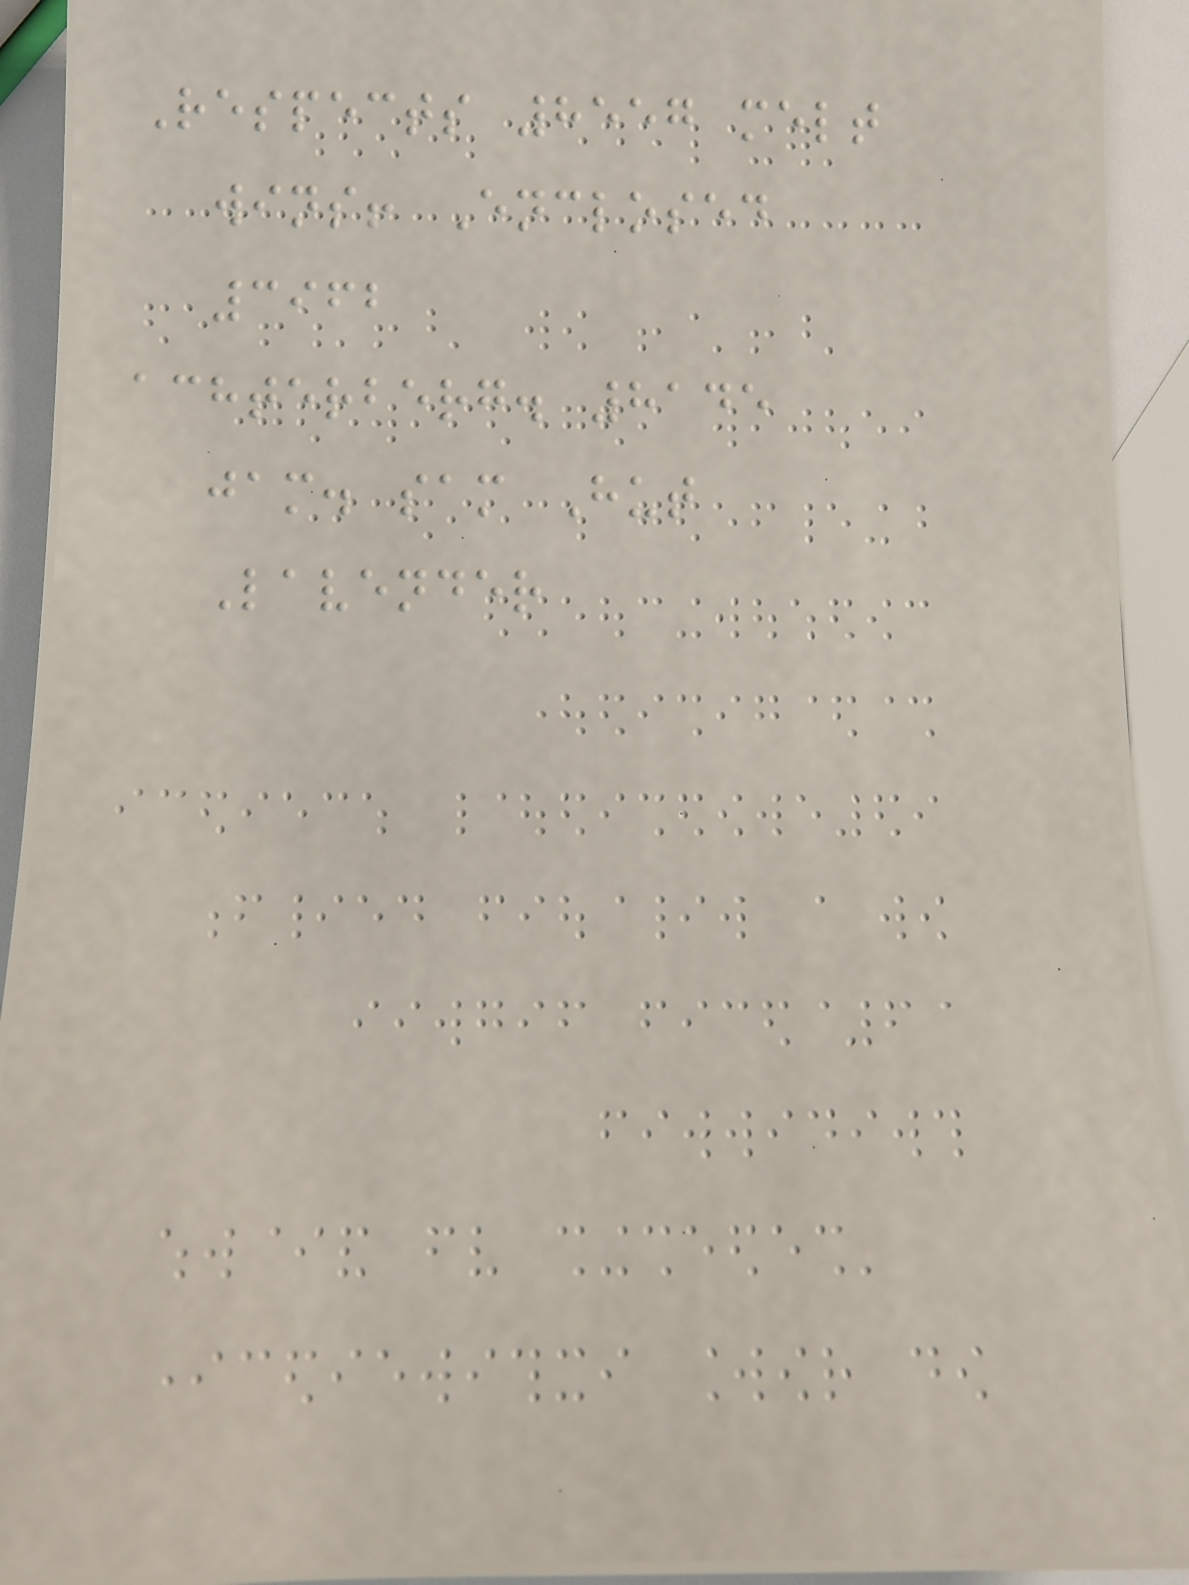Respects 8557 melt
wins! Enclosed
3962
achterberg. 8145
jam. sam Hut
Lavender
